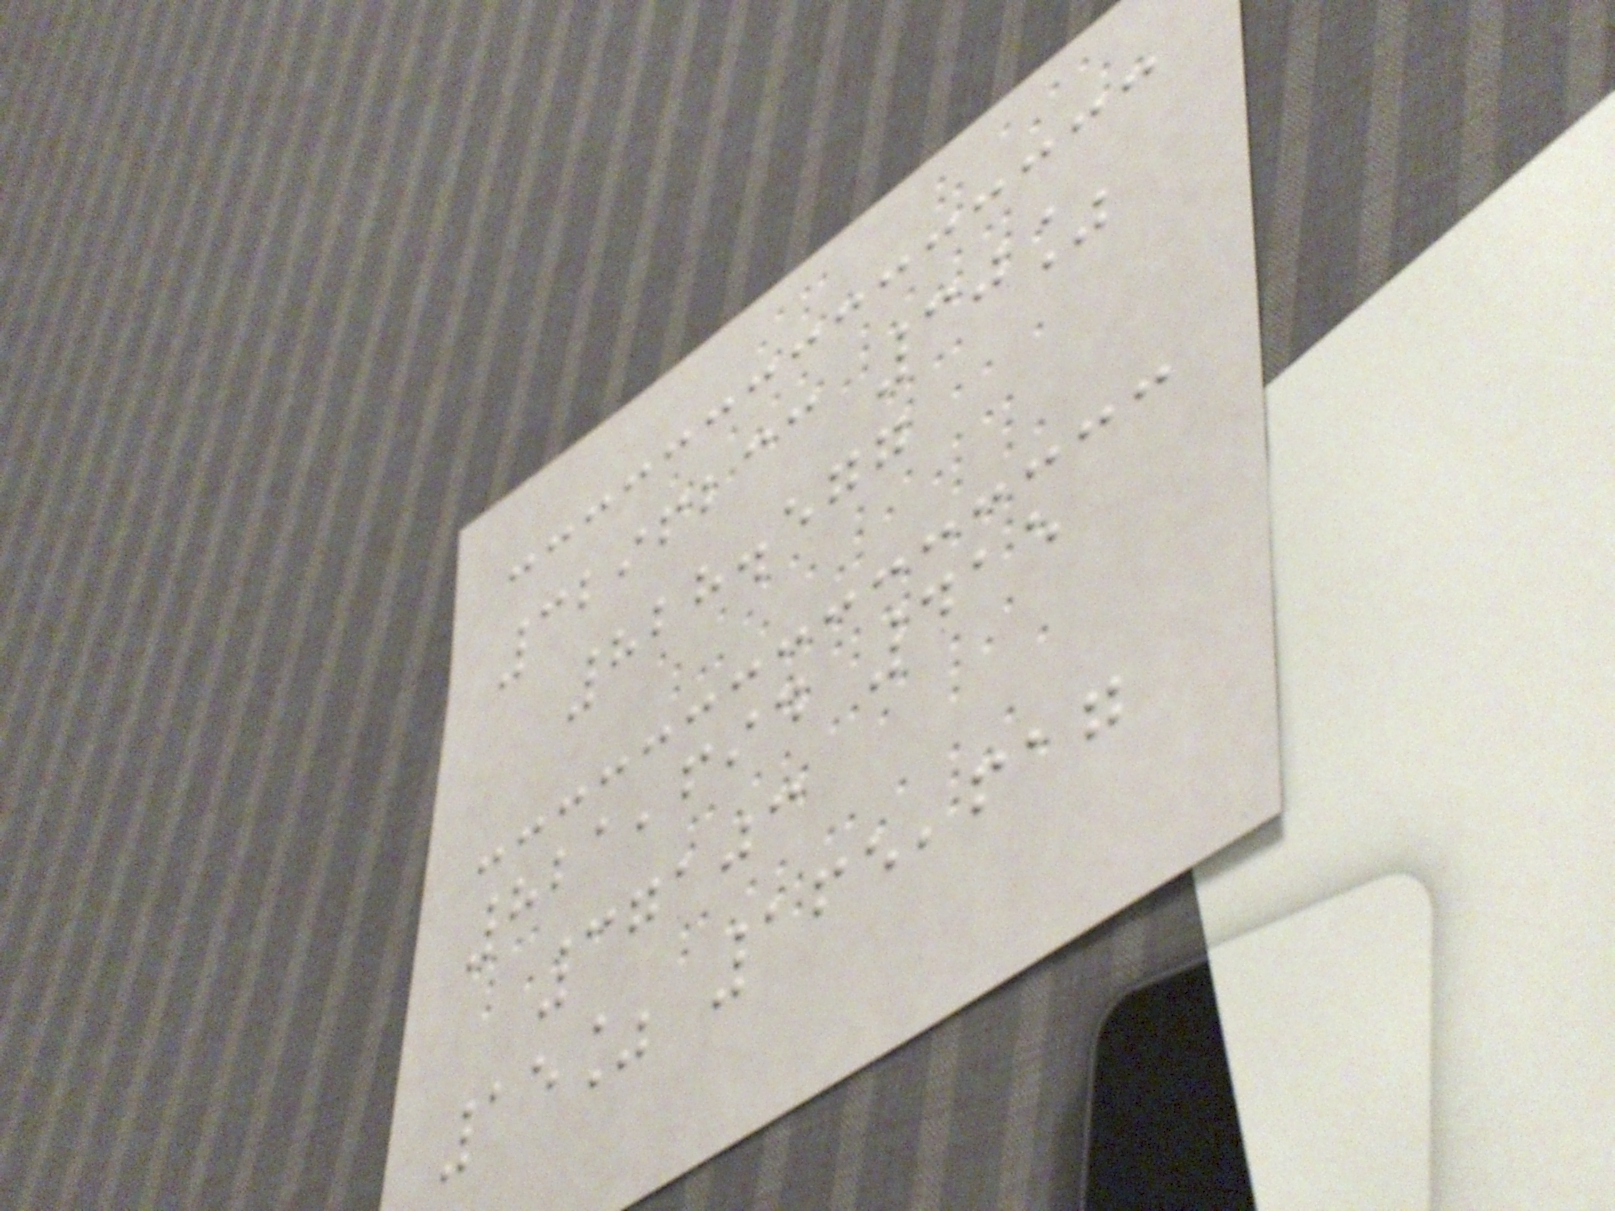3296233 30%
828.577
821,694 415
37103
15% 165,617
